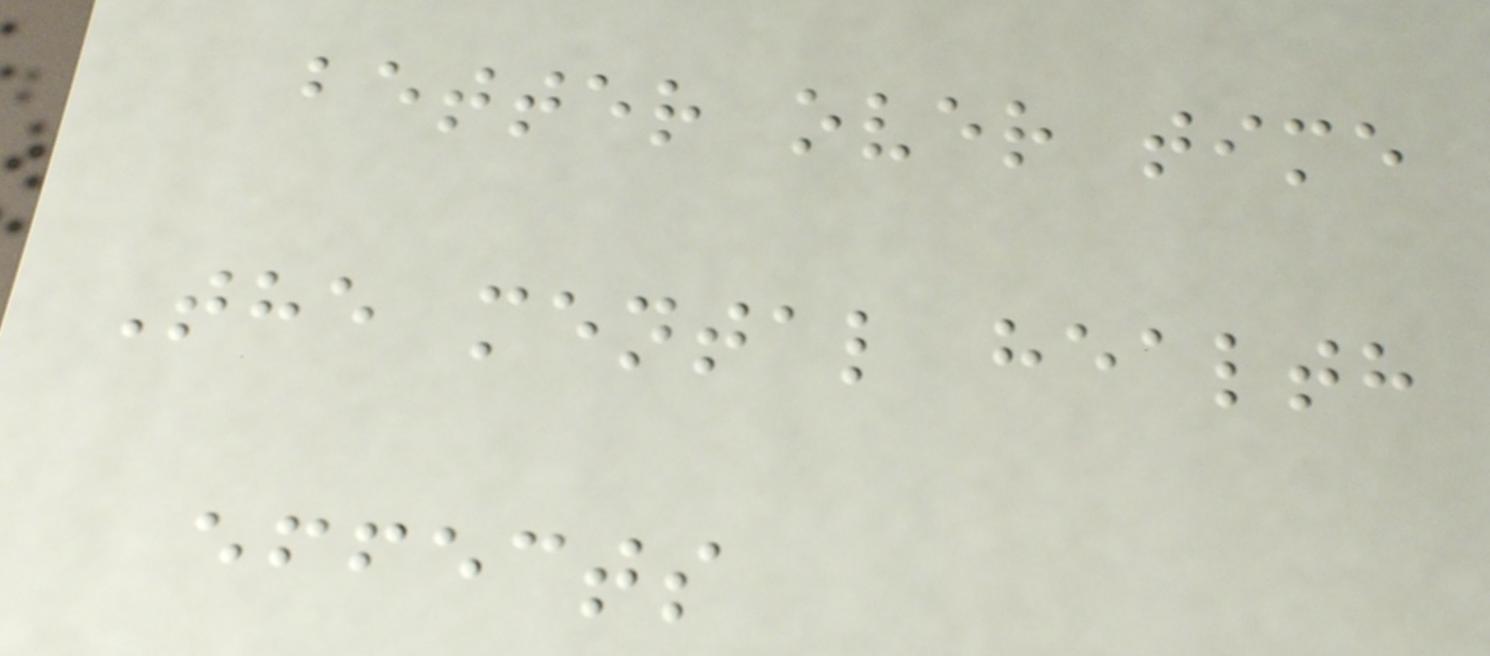better over time
The mental health
effects
